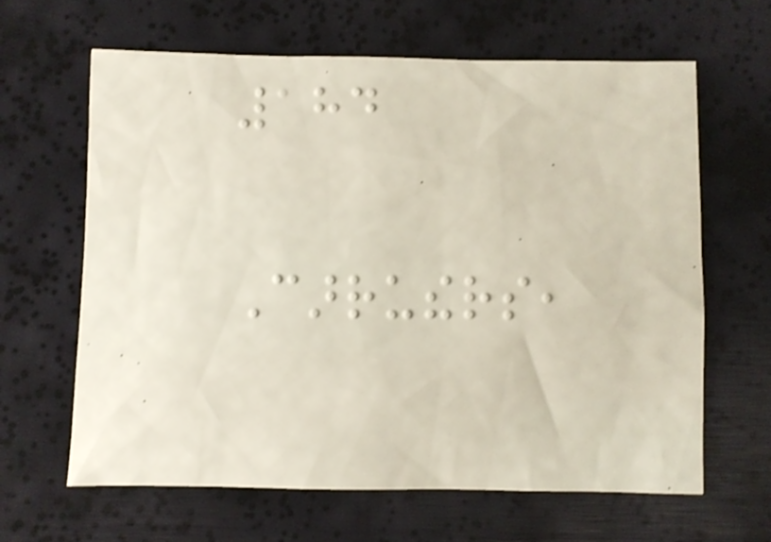184
Carruthers,
